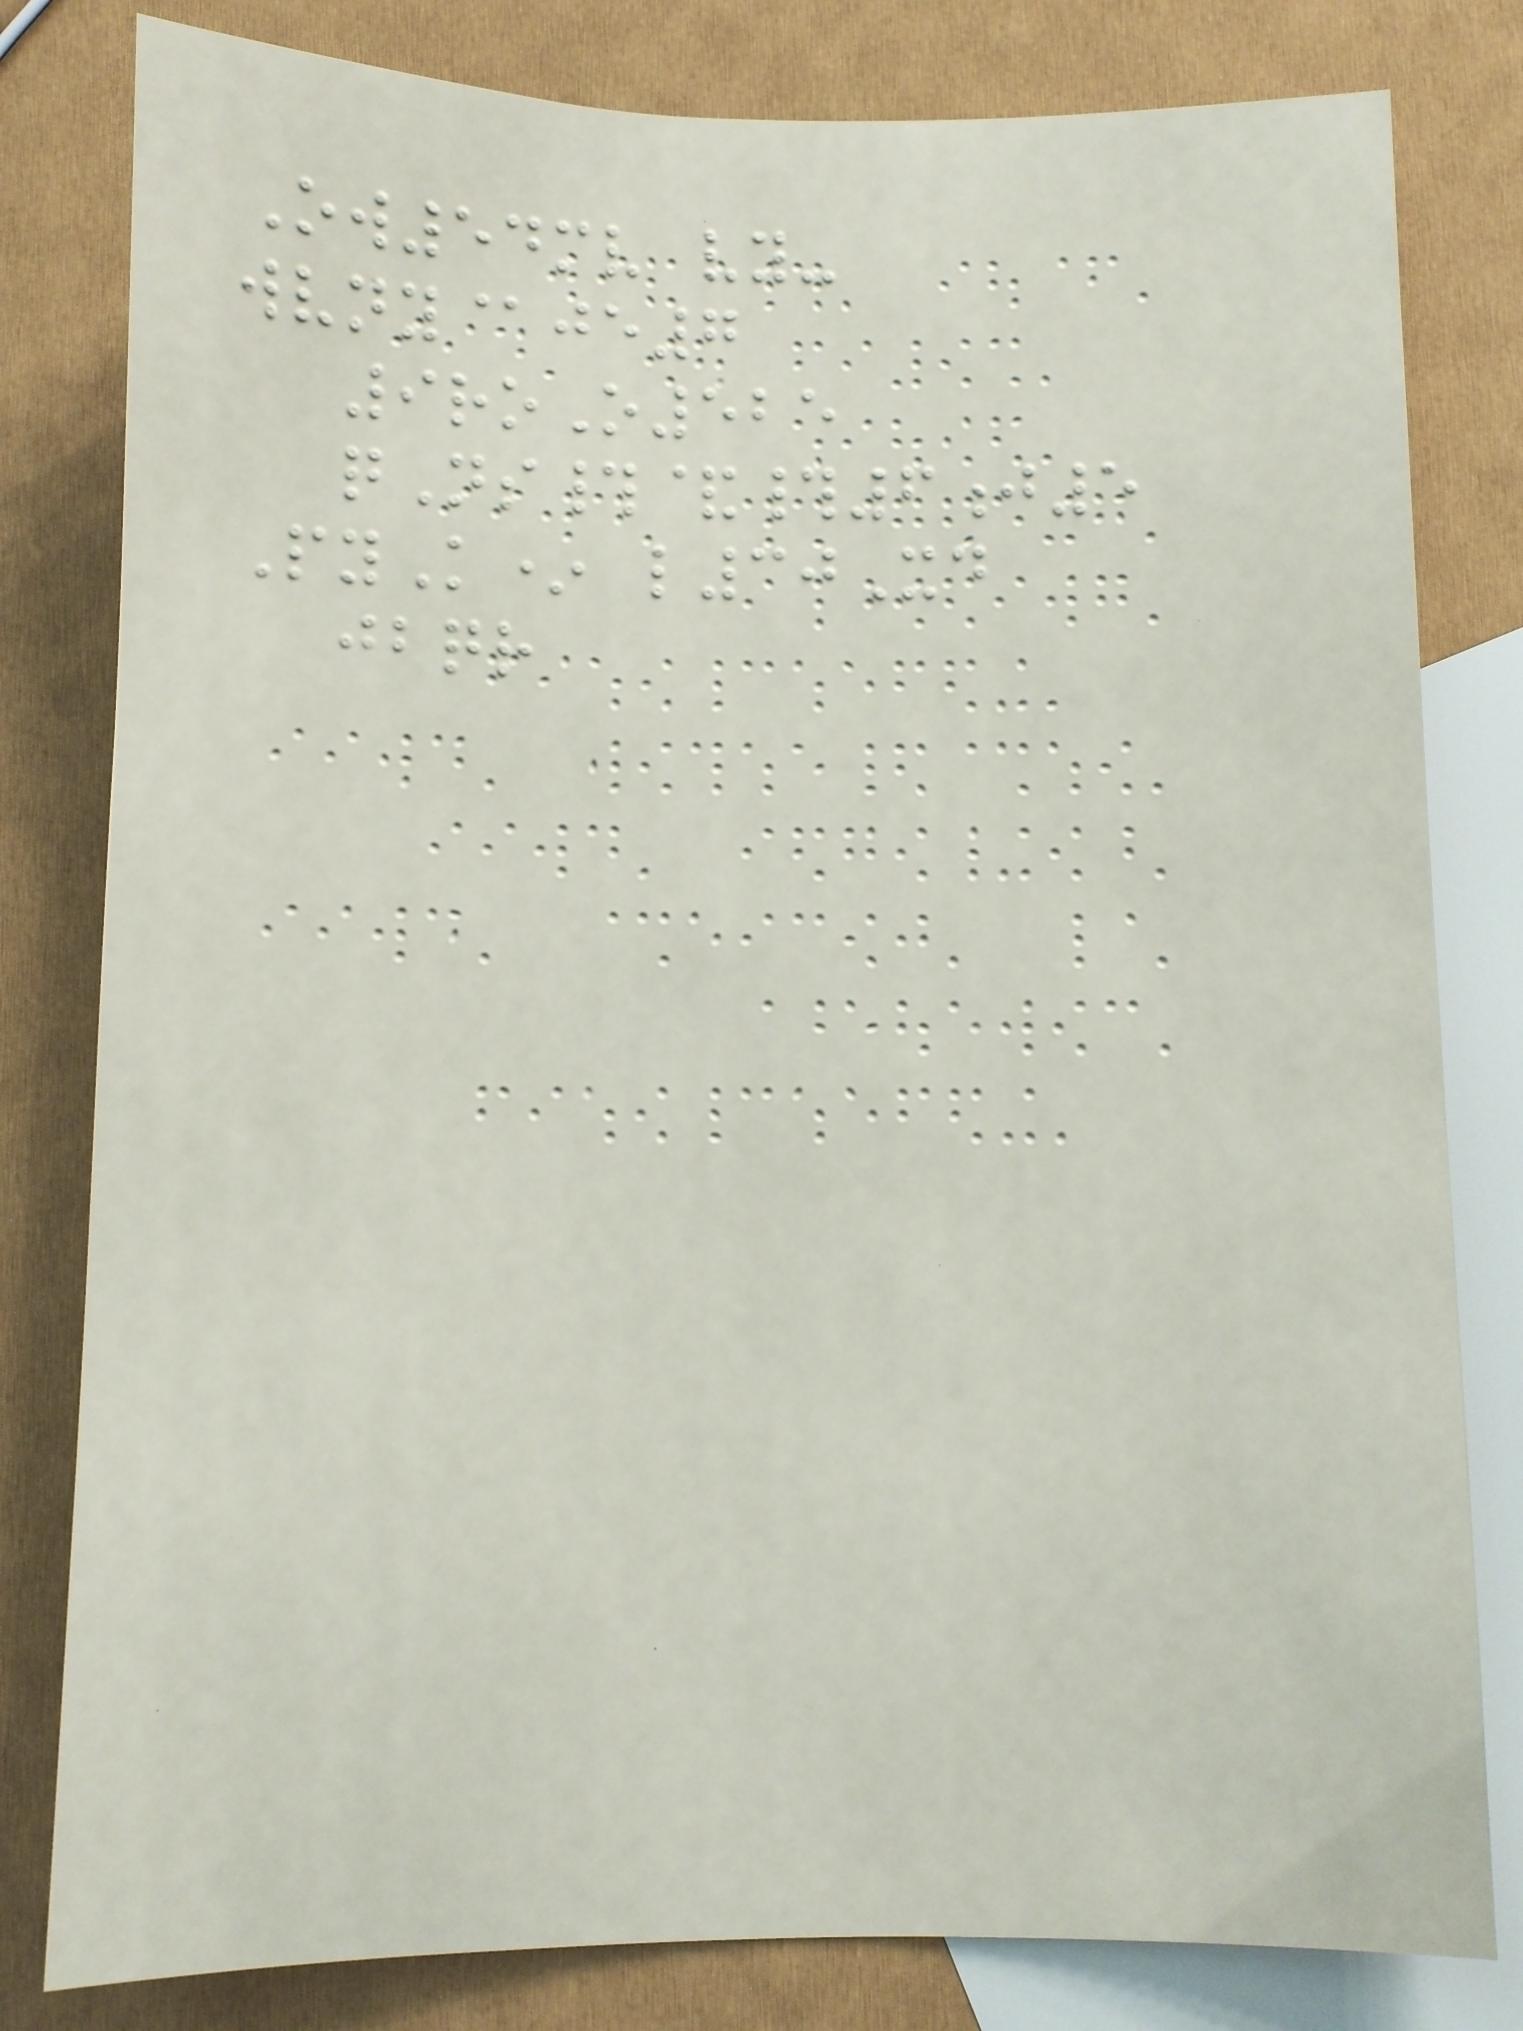Ow54mv vy-
wvny@je7
9roO525
qNs#&#6j5
PyK* l30Xd
jbqr
